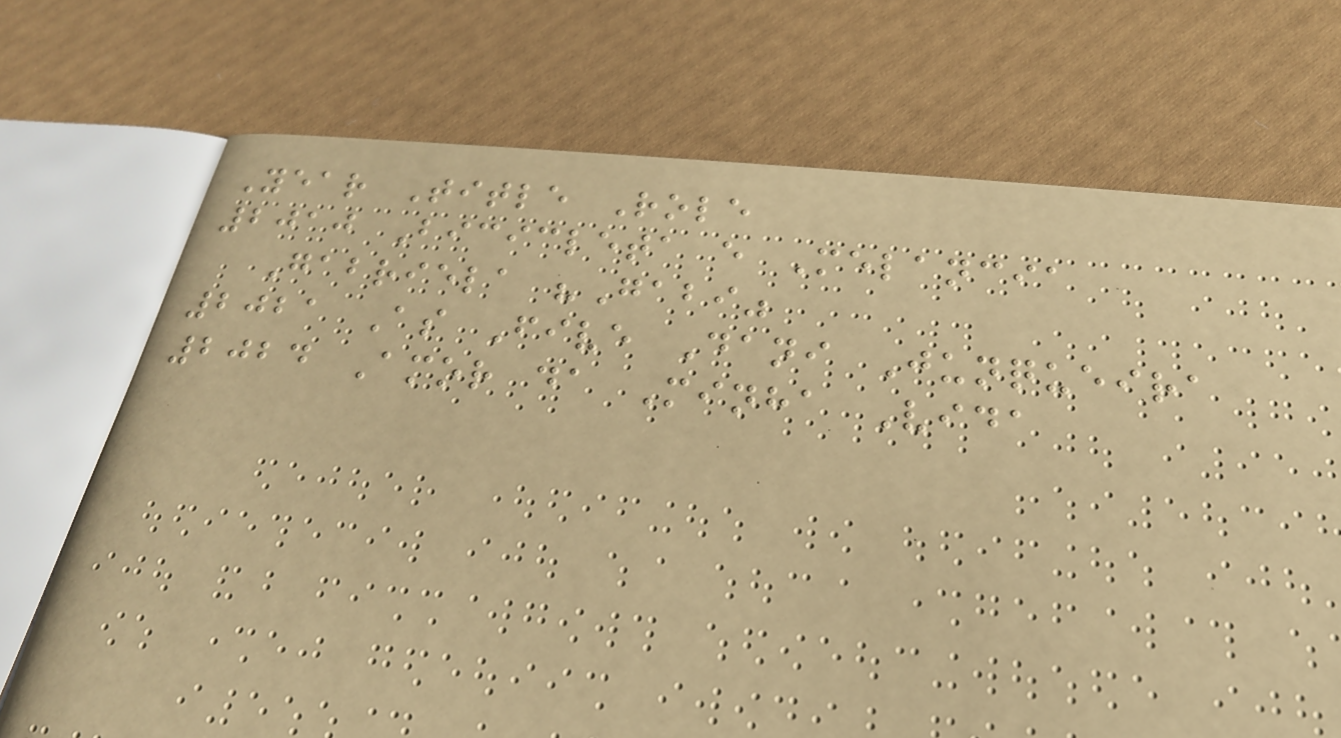Year Title Role
2010 Bicicleta e Melancia
Gabriela "Gabi"
2021 As Five Dani Junqueira
2024 Amor da Minha Vida
